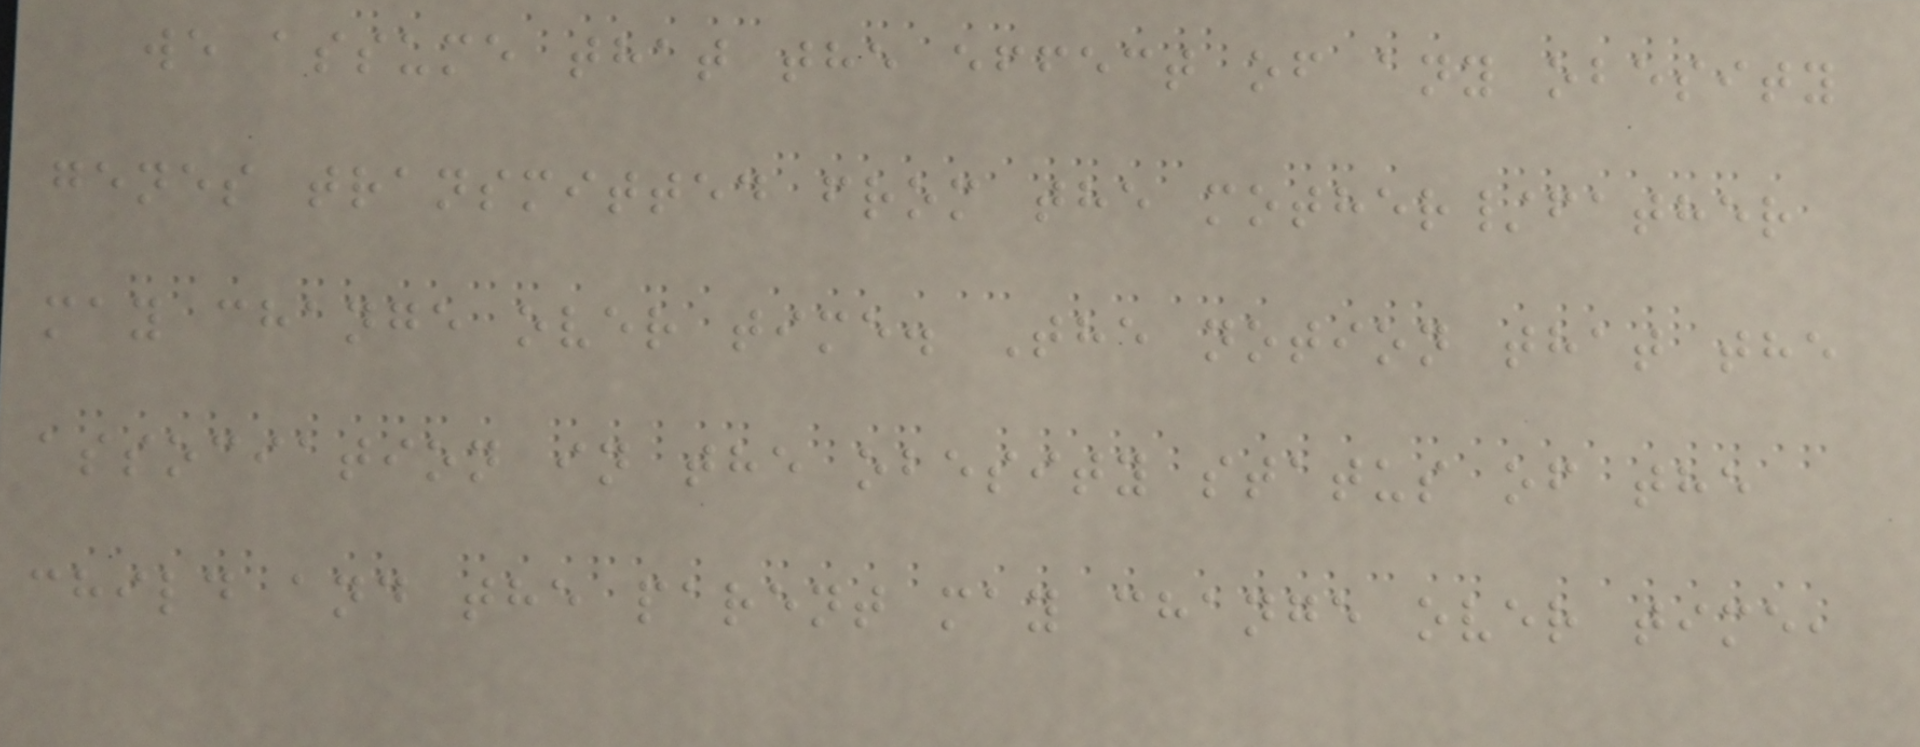we assume that the effect of any obesity
genes transmitted from the mother/father
may change over time. The notion that the
association in the obesity status of the
child and the parent may change over time,
